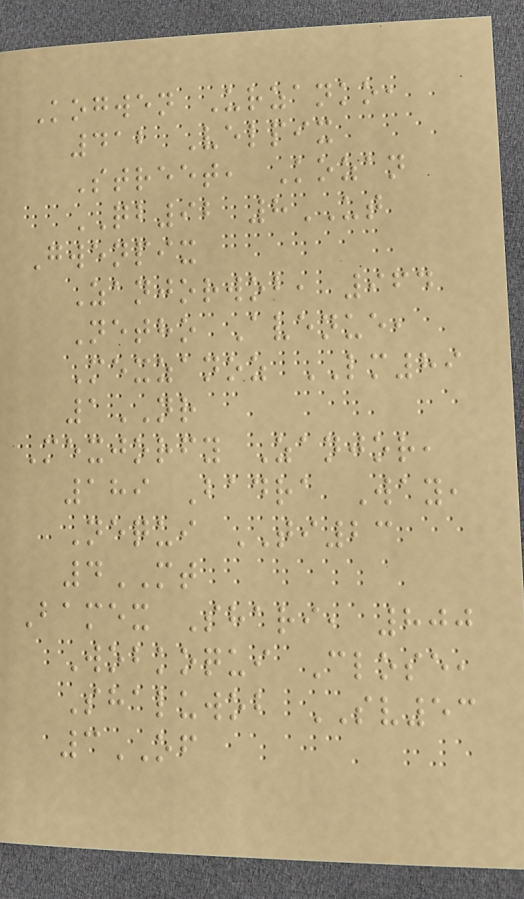Kogwen Urzanko,
412 Velpix
Street, Kozan
QB92 8UT
Gwenpix
Zanjorwob, 964
Netho Avenue,
Mexzanoz LM89
1NR
Mexjorfy Zanjor,
189 Badra Way,
Nequi TI23
4MT
Bamex Shari, 800
Wobkoqui Close,
Shaluwob SV53
3OF
